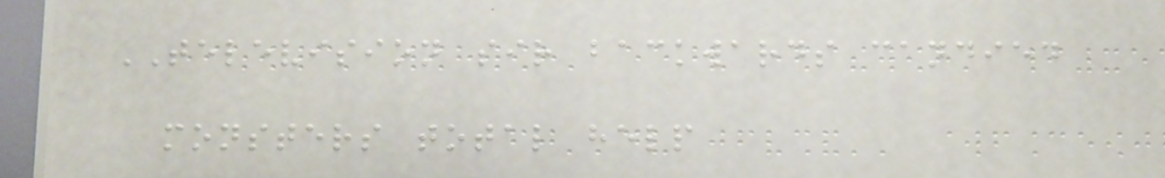TELEVISION sir backwards candied
monsters total help
